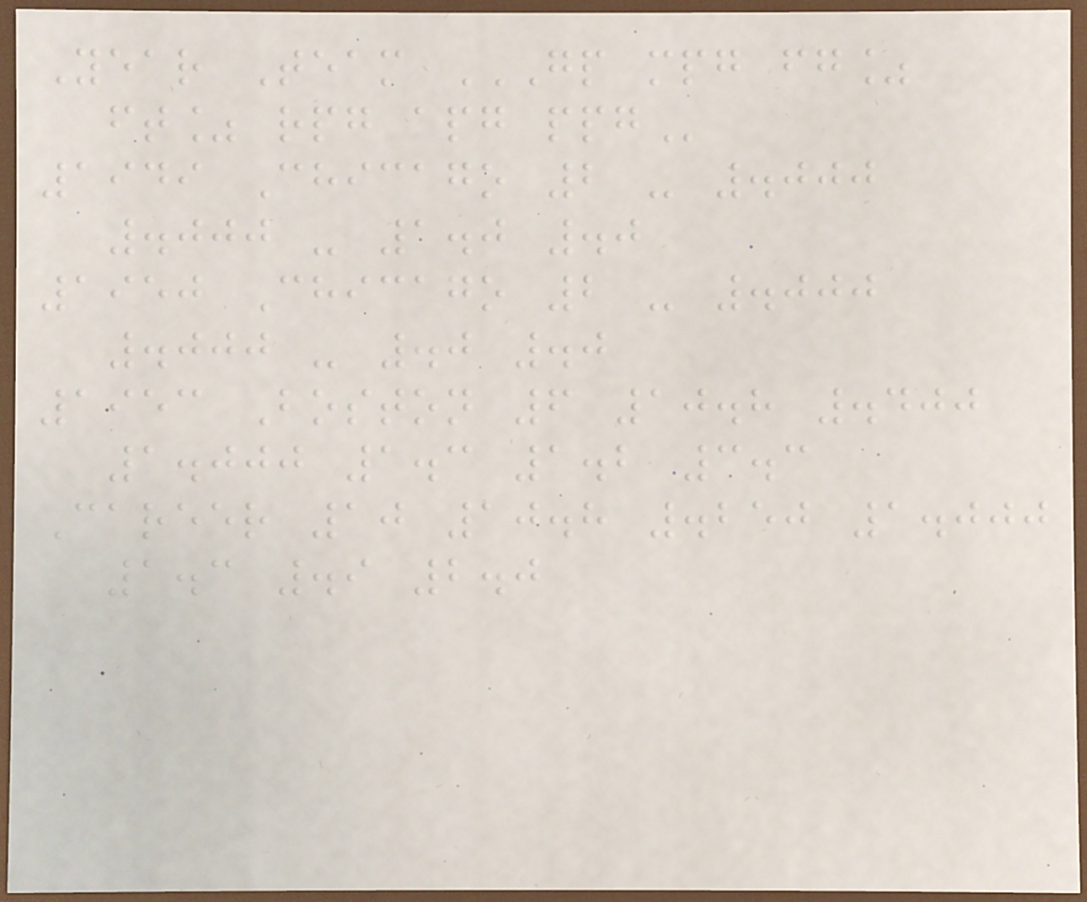Year Team GP MPG FG%
FT% RPG APG PPG
1949 Chicago 2 - .000
.000 - 1.0 .0
1950 Chicago 2 - .000
.000 - .0 .0
1953 Boston 6 10.8 .400
1.000 1.3 1.2 3.3
Career 10 10.8 .250 1.000
1.3 .9 2.0
